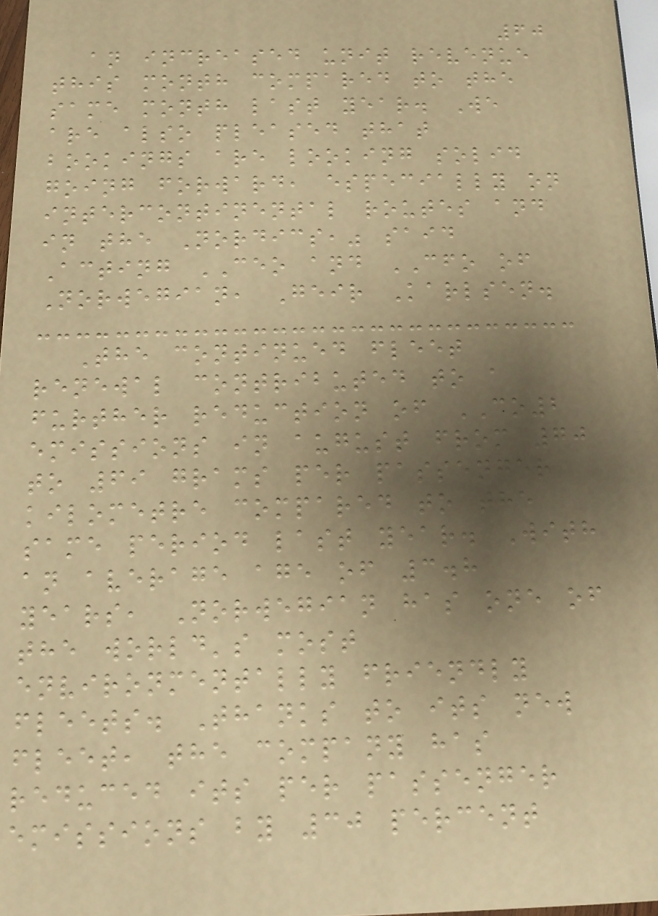60
an increased unit revenue
this month compared to the
same month last year. We
are also pleased that
bookings are looking solid
going forward, especially on
intercontinental routes and
in the Nordics," said
Acting CEO and CFO of
Norwegian, Geir Karlsen.
The continued fleet
renewal contributed to a
further reduction of CO2
emissions in august from 70
to 69 grams per passenger
kilometre compared to the
same period last year. With
an average age of 3.8
years, Norwegian has one of
the world's most
environmentally friendly
fleets. Thanks to its new
fleet, the company has
reduced its per passenger
emissions by 30 percent
